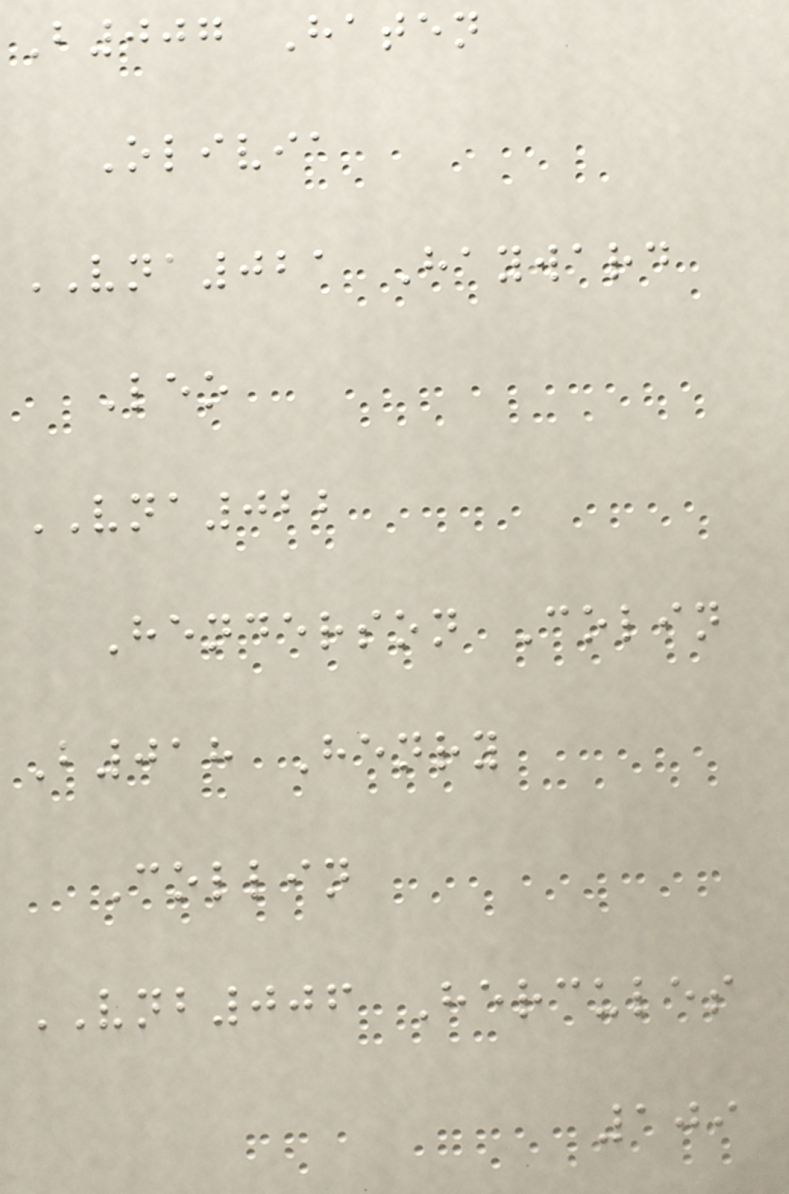B007 Haten
Olivia
VNA021 Hayward
Leo
VNA022
Henderson Colin
B018 Henry
Collin
VNB006 Hercules
109
